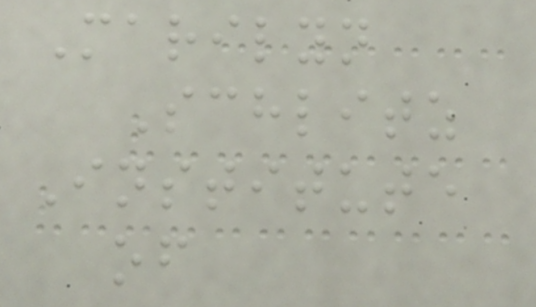Marilyn
Schlitz
Institute
of
